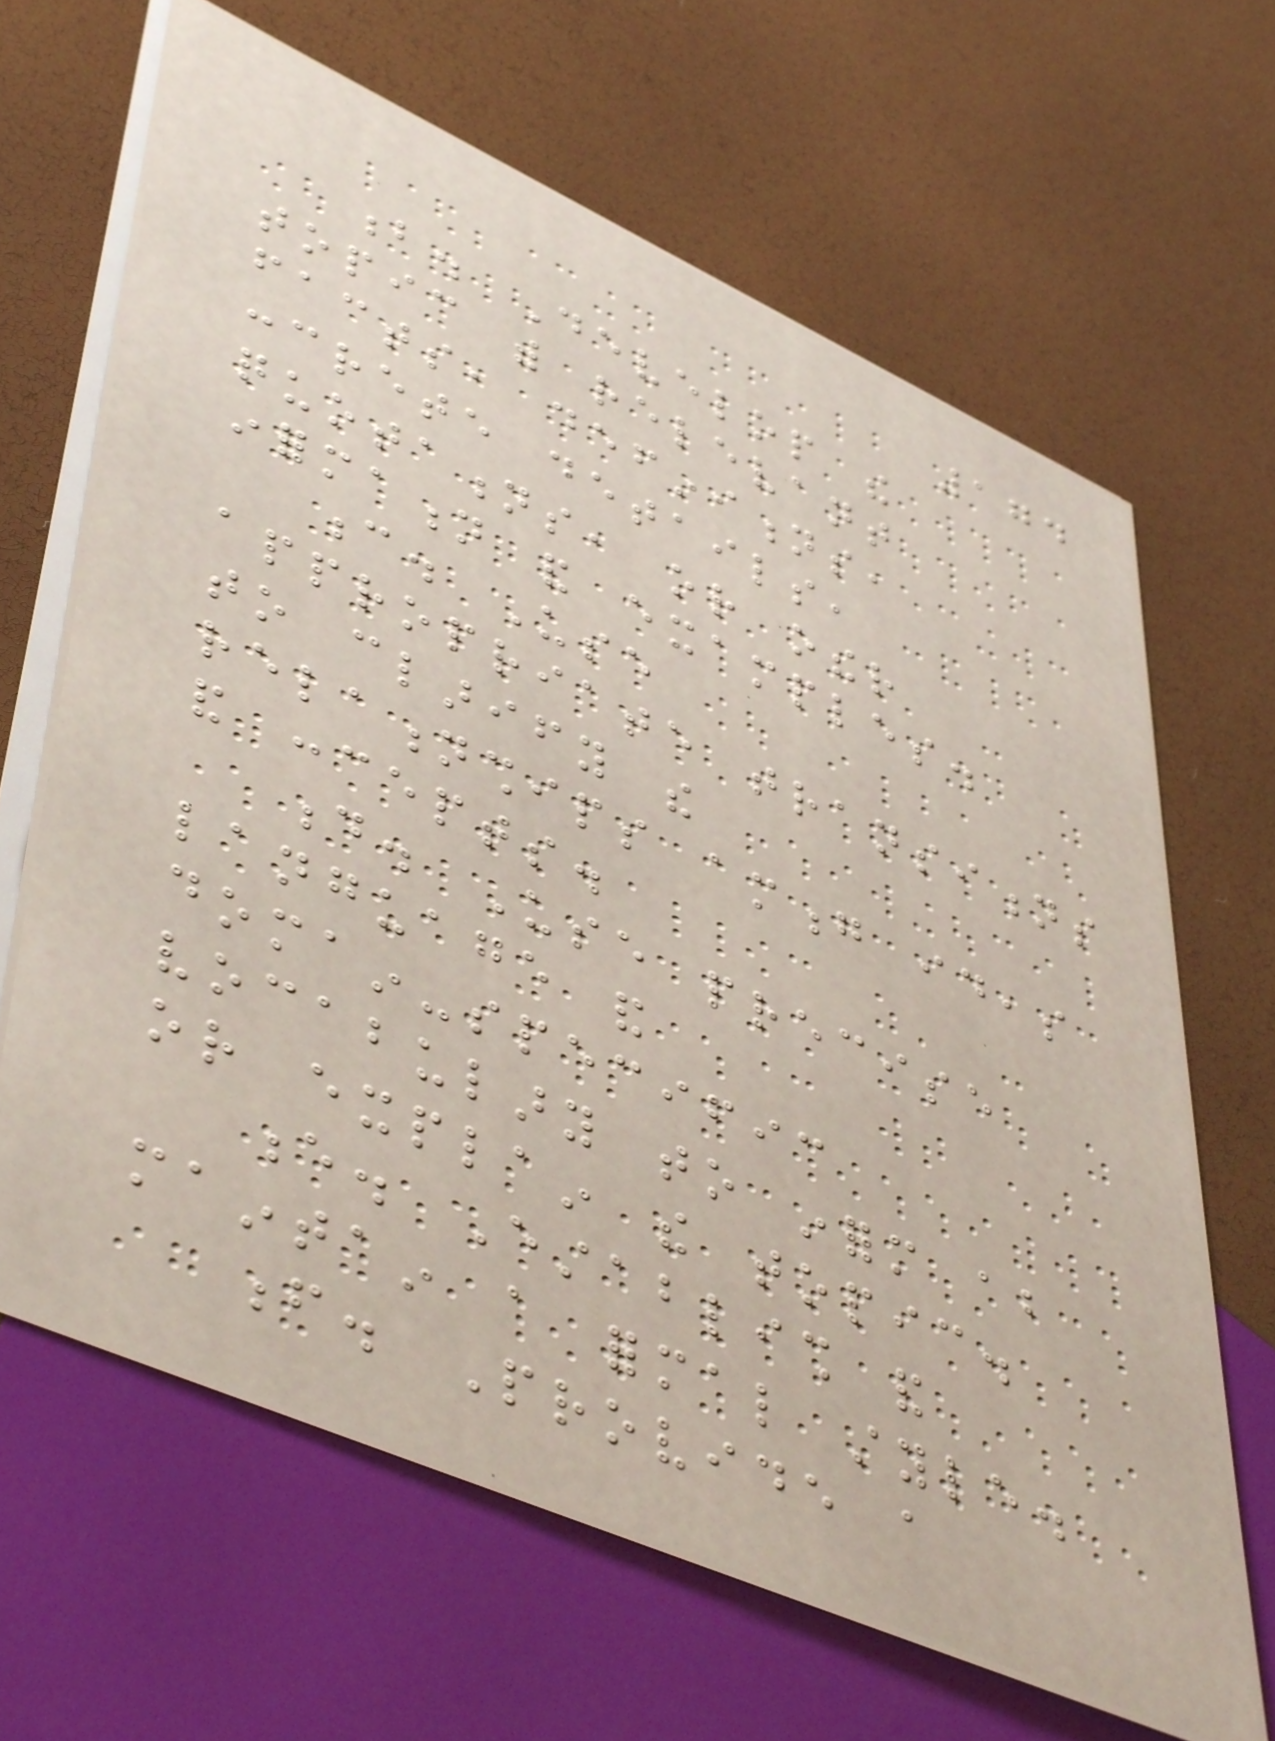174
b. Develop the
topic with relevant
facts, definitions,
concrete details,
quotations, or other
information and examples.
c. Use
appropriate transitions
to clarify the
relationships among ideas
and concepts.
d. Use precise
language and
domain-specific
vocabulary to inform about
or explain the topic.
e. Establish and
maintain a formal style.
f. Provide a
